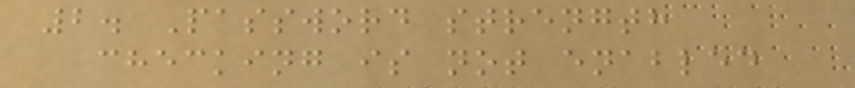2. Password strength
checking is not enabled
